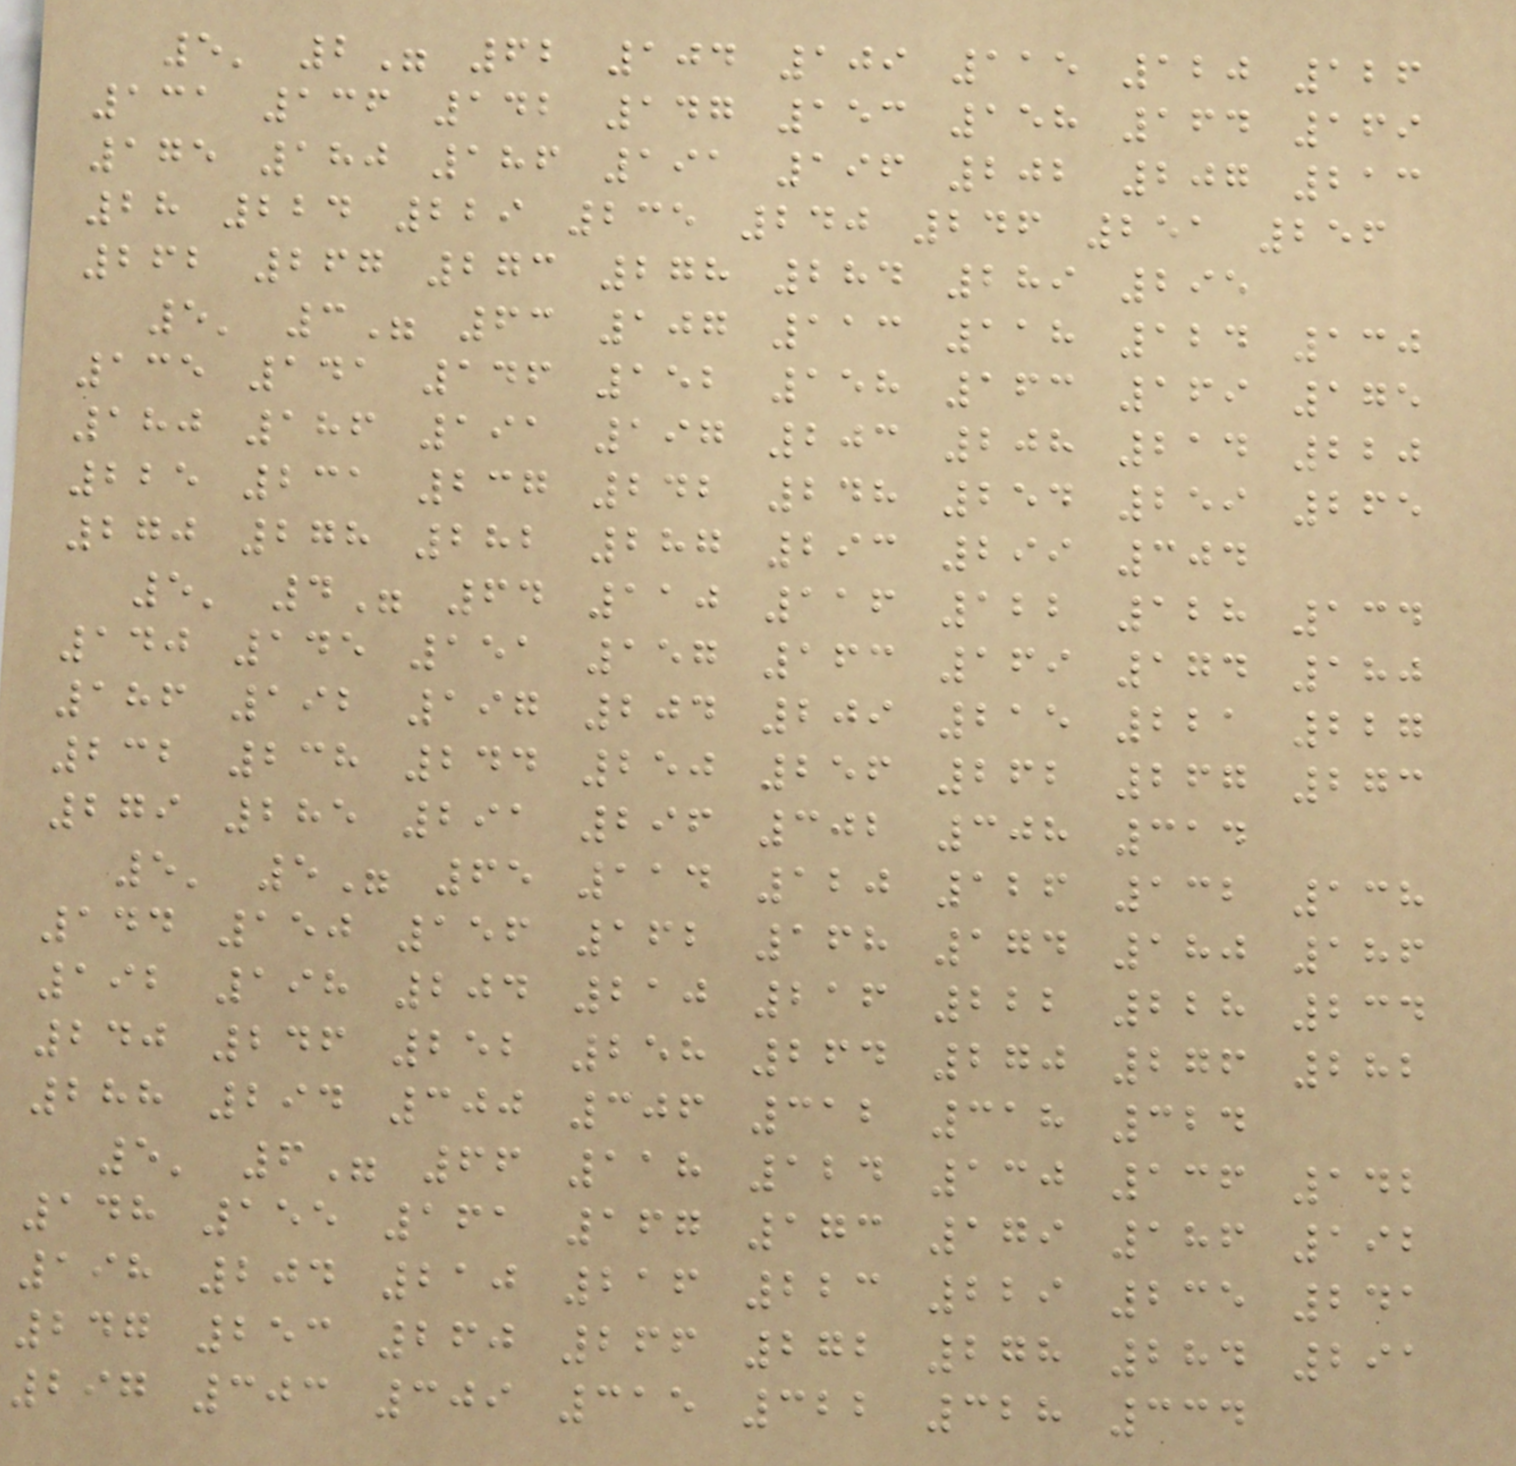5' 2" 62 104 109 115 120 126
131 136 142 147 153 158 164 169
175 180 186 191 196 202 207 213
28 224 229 235 240 246 251 256
262 267 273 278 284 289 295
5' 3" 63 107 113 118 124 130
135 141 146 152 158 163 169 175
180 186 191 197 203 208 214 220
225 231 237 242 248 254 259 265
270 278 282 287 293 299 304
5' 4" 64 110 116 122 128 134
140 145 151 157 163 169 174 180
186 192 197 204 209 215 221 227
232 238 244 250 256 262 267 273
279 285 291 296 302 308 314
5' 5" 65 114 120 126 132 138
144 150 156 162 168 174 180 186
192 198 204 210 216 222 228 234
240 246 252 258 264 270 276 282
288 294 300 306 312 318 324
5' 6" 66 118 124 130 136 142
148 155 161 167 173 179 186 192
198 204 210 216 223 229 235 241
247 253 260 266 272 278 284 291
297 303 309 315 322 328 334
